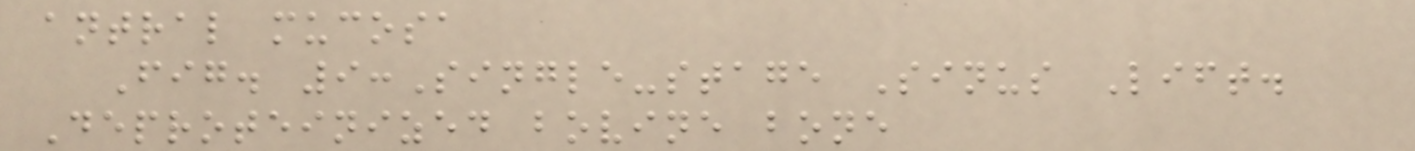antral mucosa
Fig. 9:Single-stage Sinus Lift.
Deproteinized bovine bone
